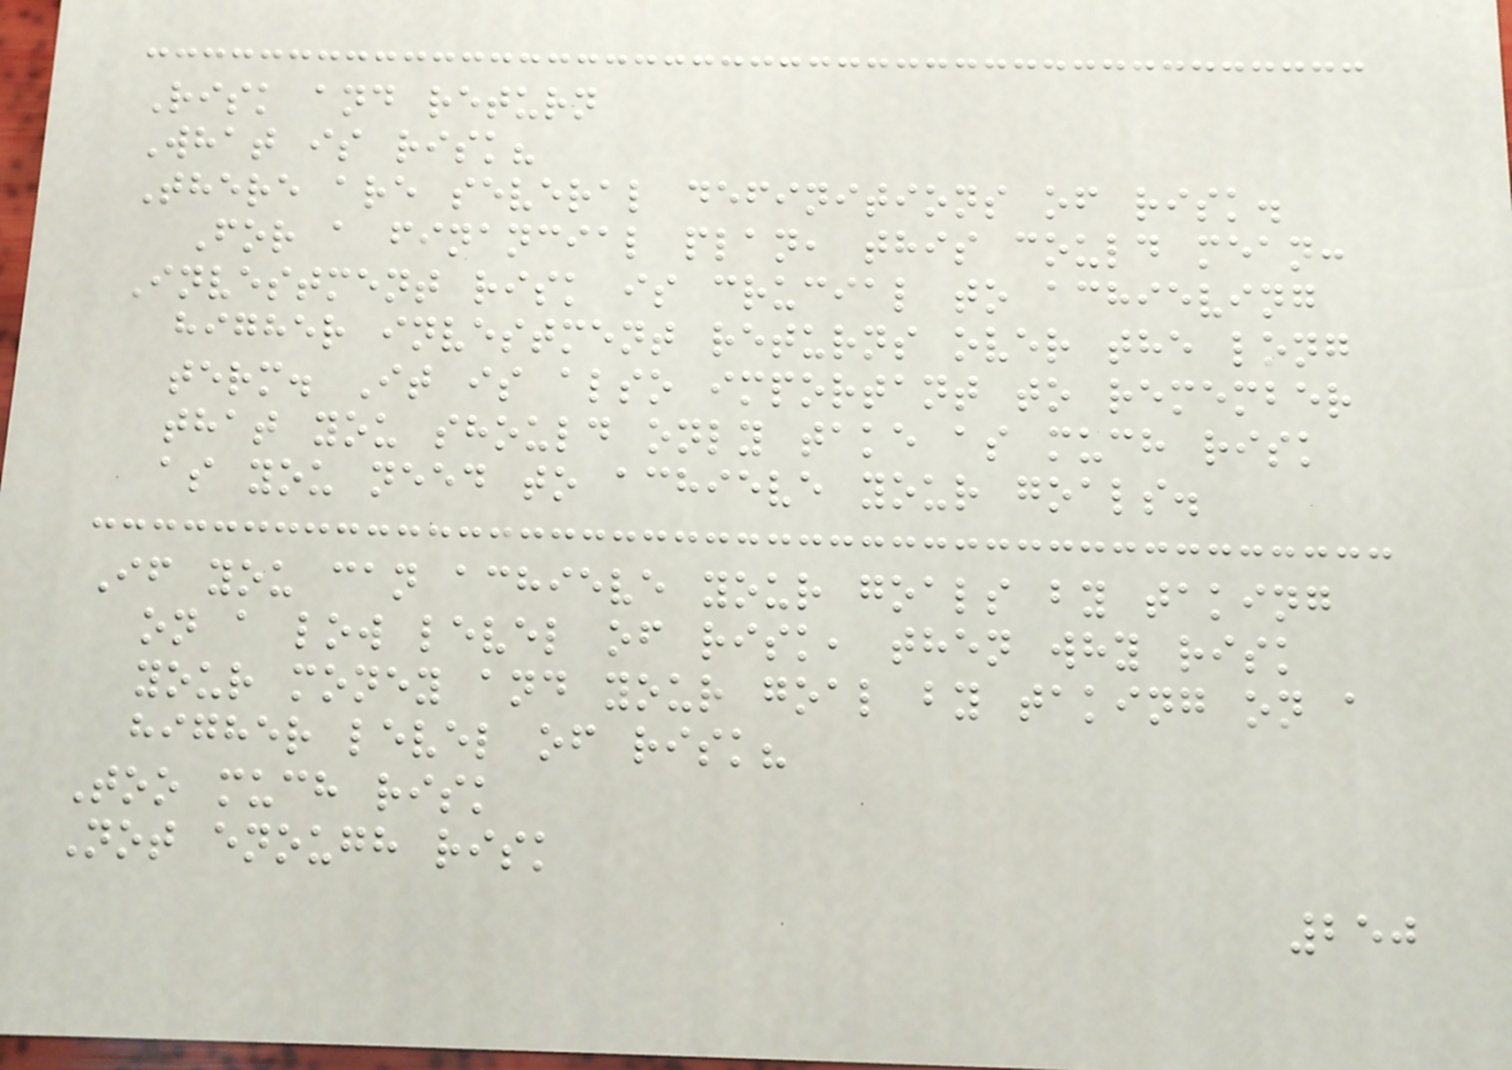Risk and return
What is risk?
There are several definitions of risk.
For a financial plan, this could mean:
Investment risk is crucial to achieving
higher investment returns over the long
term. It is also important to remember
that you should only take as much risk
as you need to achieve your goals.
If you can achieve your goals by taking
on a low level of risk, then why risk
your money and your goal by taking on a
higher level of risk?
Too much risk
Not enough risk
250
